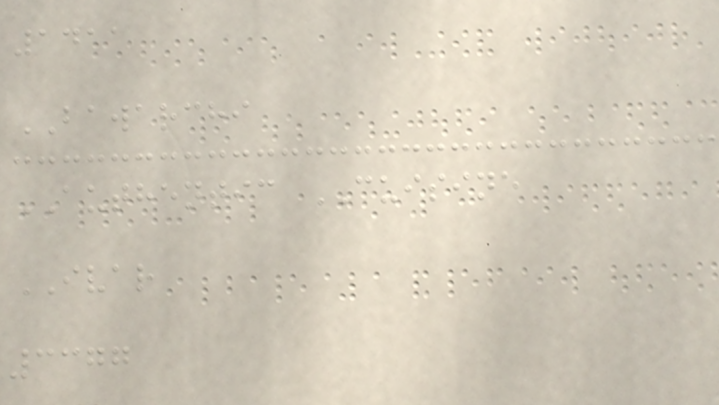1411
BAWARCHI
AUTHENTIC CUISINE
IVAR
3377
